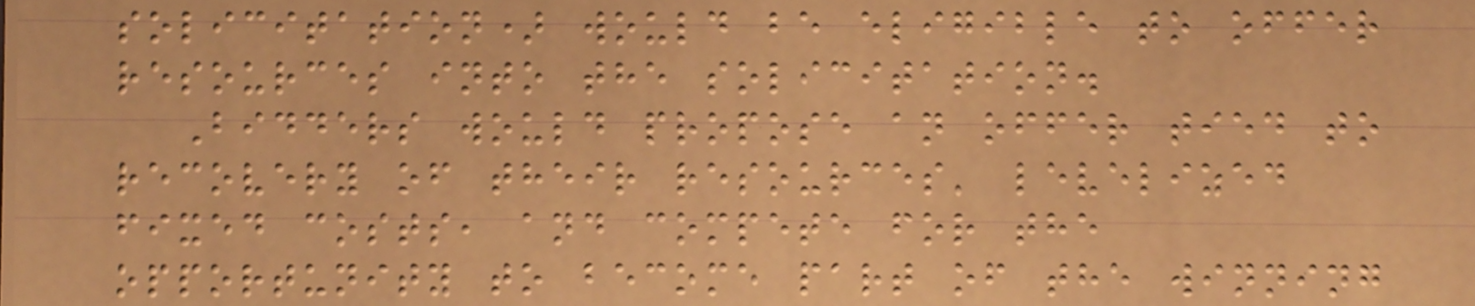solicitation) would be eligible to offer
resources into the solicitation.
Bidders would propose an offer tied to
recovery of their resources' levelized
fixed costs, and compete for the
opportunity to become part of the winning
